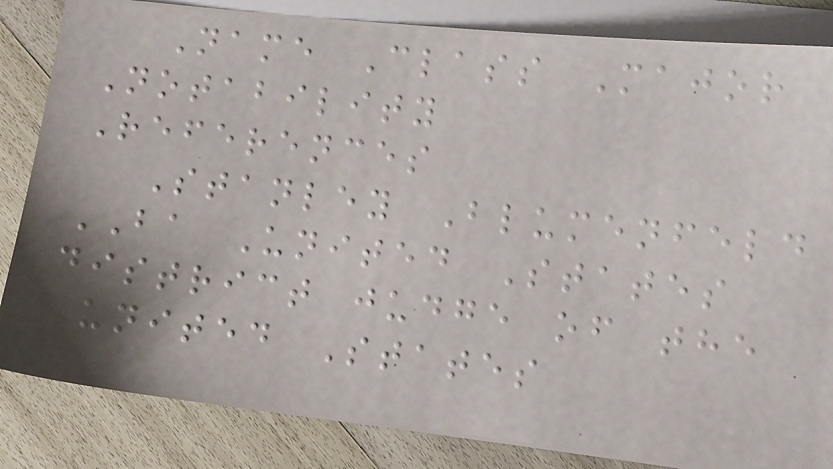Name Class Major
Notability
References
Stanley Blumenfeld
BA United States
district judge of the
United States
